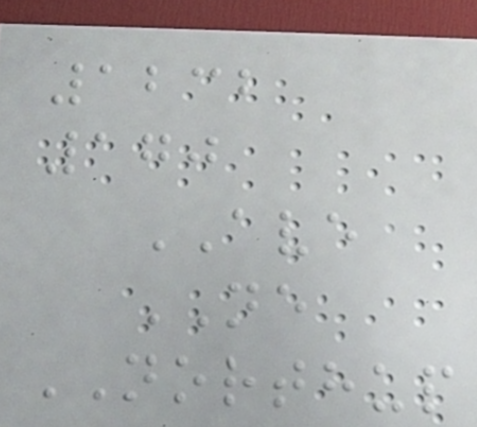1232
170
AVE
NE
NORTHUP
